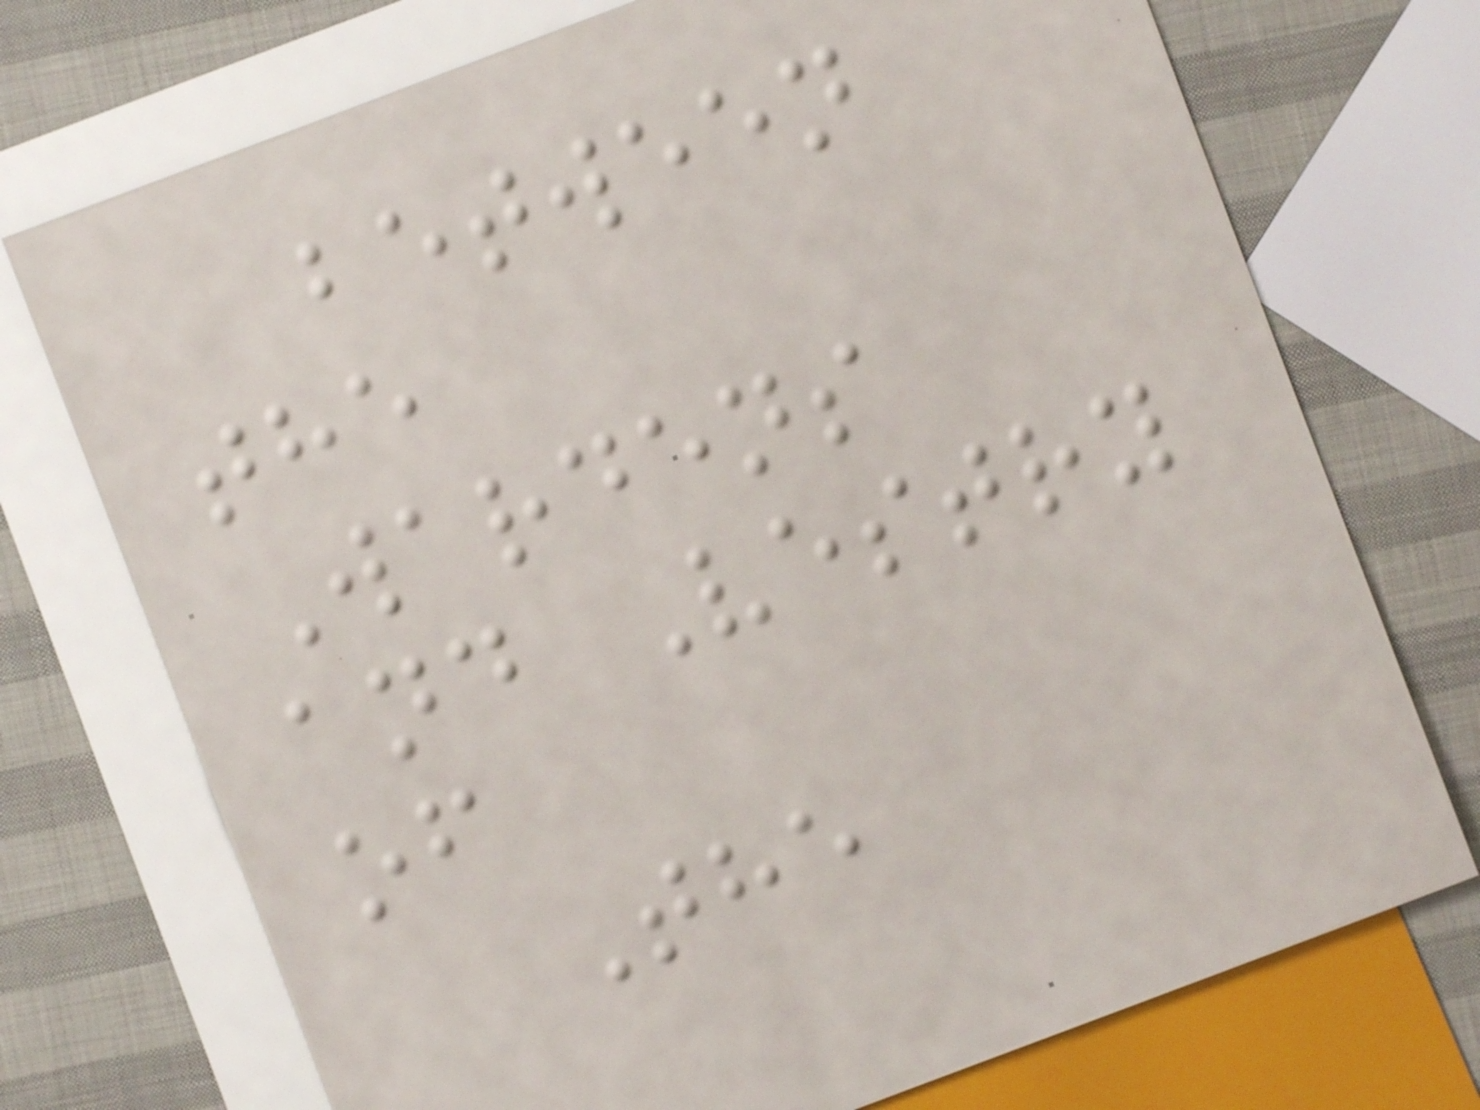between
the
Wardens
and Vestry
of
The
